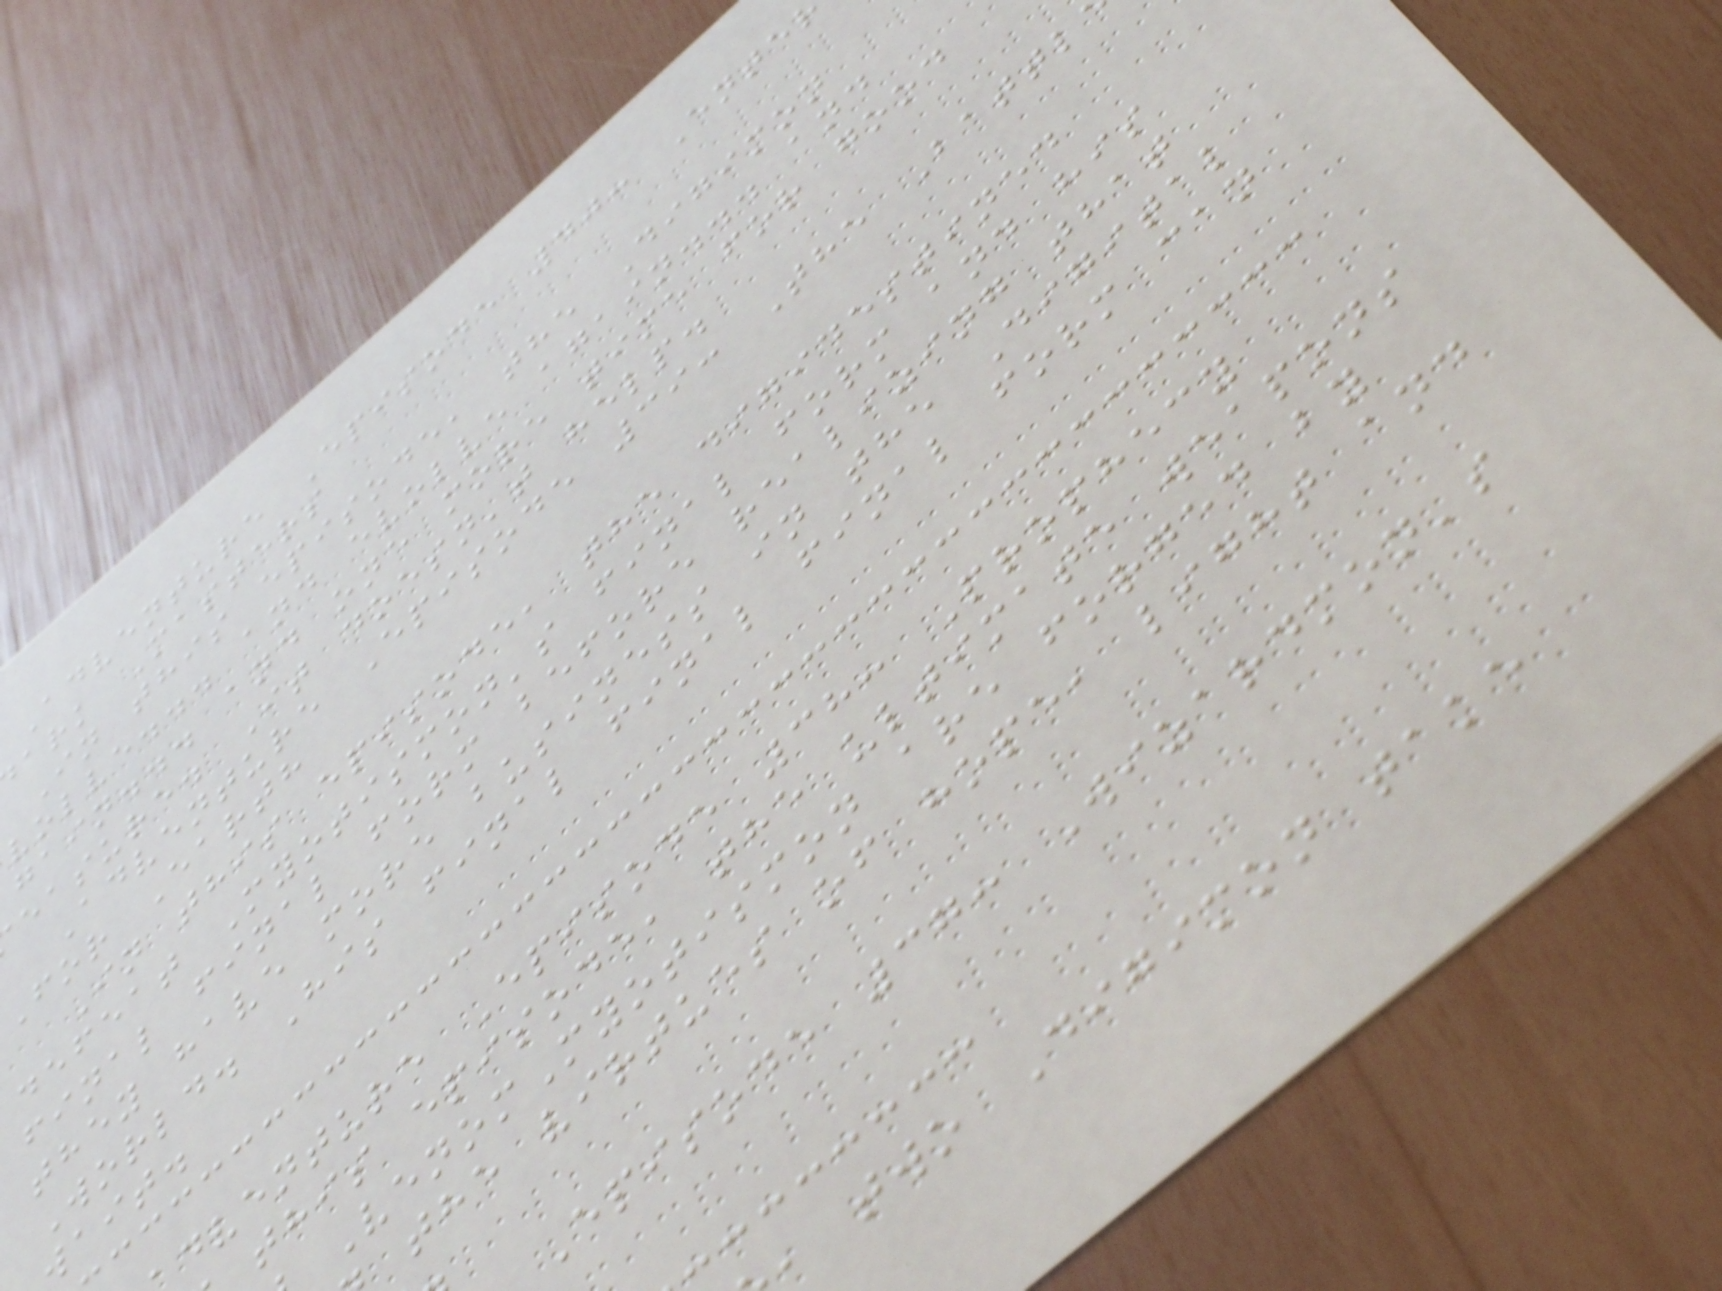Adventure Episode 40: Ente
ark Masters
In this episode, the Digimon
volve... and evolve again... and
gain... and one more time for good
easure. It doesn't help.
Adventure Episode 39: The Battl
For Earth
In this episode, the digidestined
defeat Myotismon's final form and his
final final form before realizing that
they have more business in the Digital
World. His final final final form can
wait.
dventure Episode 38: Prophecy
this episode, the ultimate weapons
VenomMyotismon are forged by
the virtues of hope, light and
Episode 37: Wizardmon's
, two Digimon take
